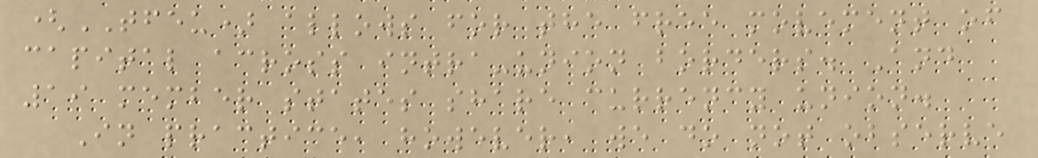(TFEU) allows for the free movement of
capital across intra-union borders. And
19 member states share currency union.
In practice, however, we do not observe
